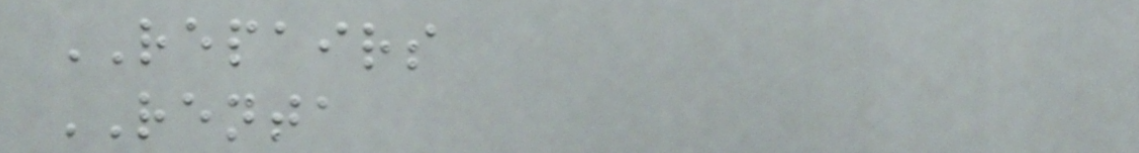REPAIRS
RENTA
